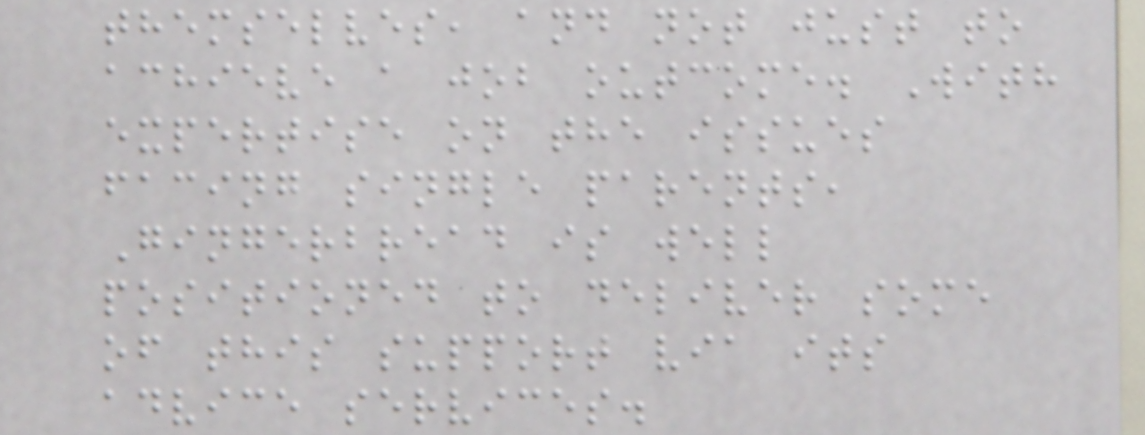themselves, and not just to
achieve a job outcome. With
expertise on the issues
facing single parents,
Gingerbread is well
positioned to deliver some
of this support via its
advice services.
